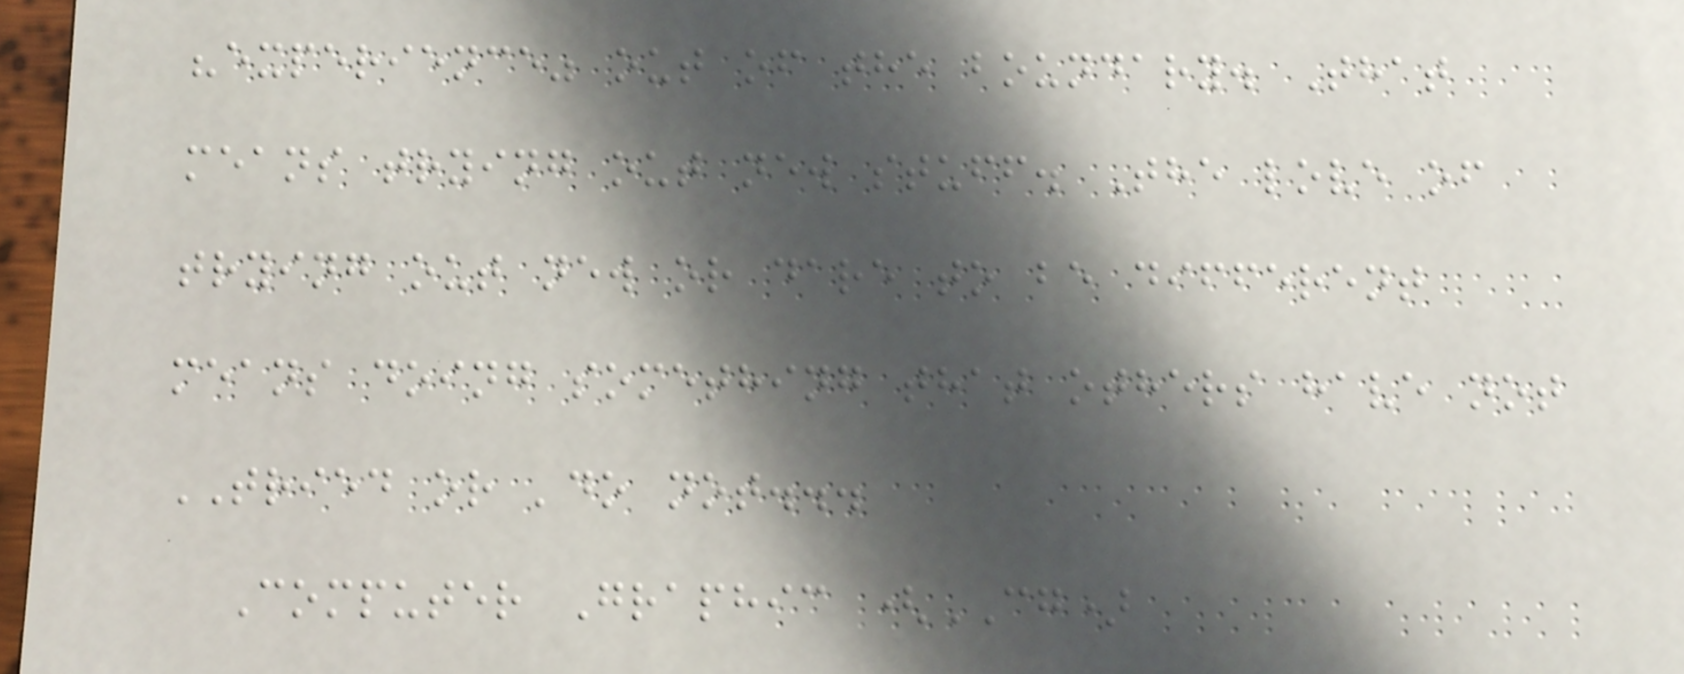"experience" out of the boundary. That
means trying out new stuff. The love of
trying out new or dare to be different
means doing something that others have not
TRIED or 'do not...
Computer Graphic (CG)
